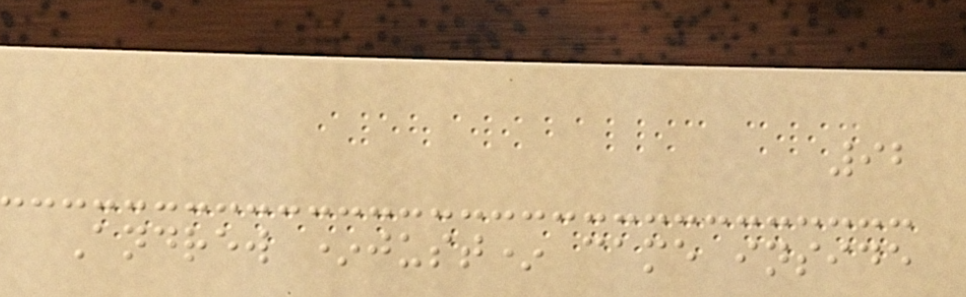92
Andrew *just* came inside
